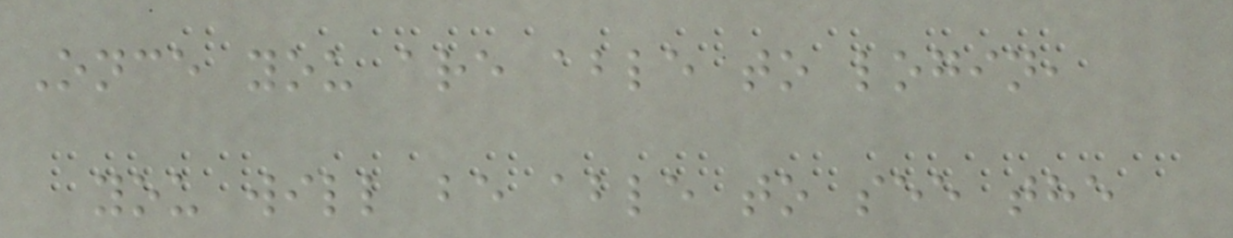Once you are able to login,
you will be able to see the
